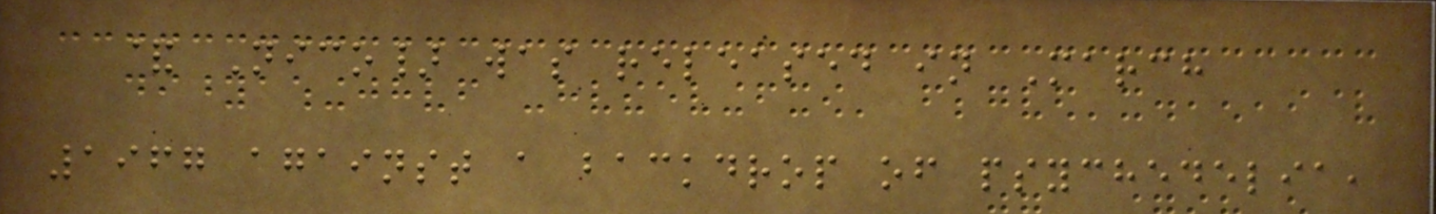& Nico} was released in March
1967 against a backdrop of psychedelia,
